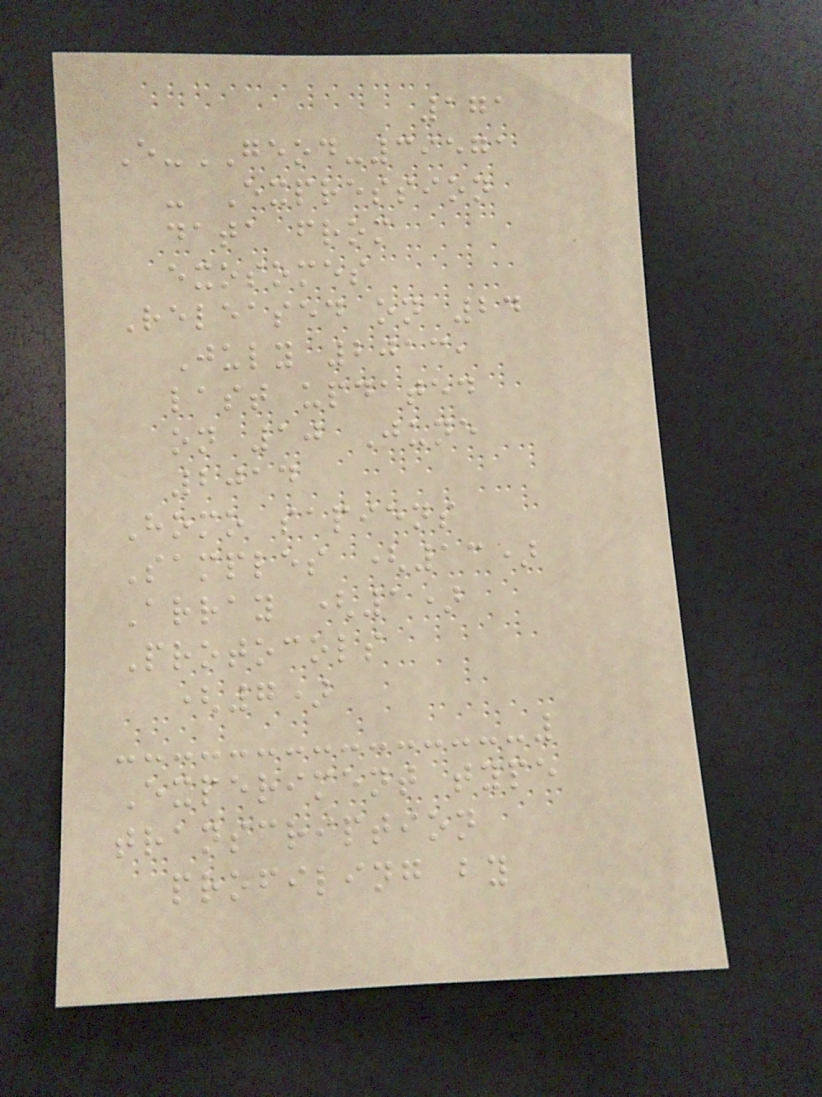171
E-GEOD-39571
- Expression
data from
exosomes
Released on 24
July 2013,
last updated
on 10 June
2014
Homo sapiens
Samples (13)
Array (1)
Protocols
(7)
Experiment type
transcription
profiling by
